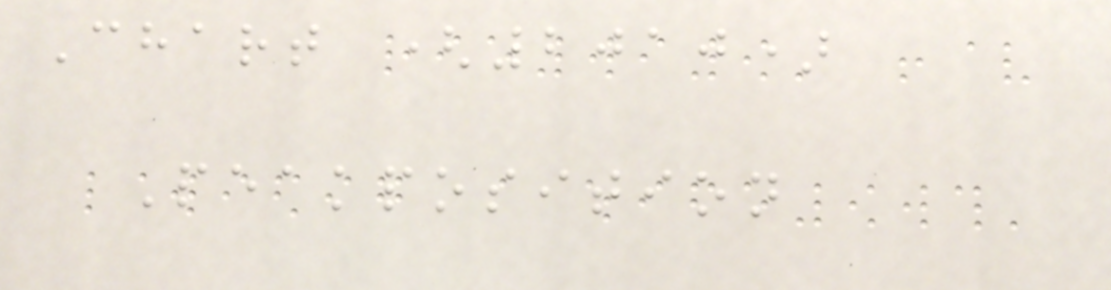Chart (2010)
Peakposition
